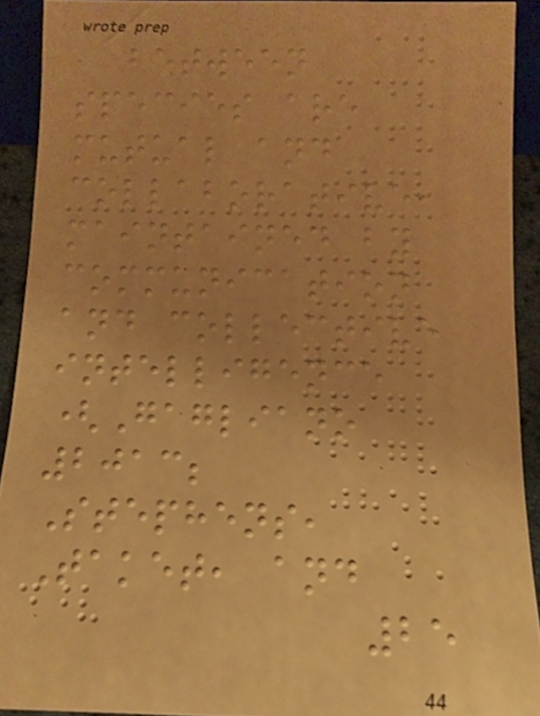between
species are
mutual and
collaborative,
maintained by
communication
and collective
intelligence
(Gagliano
2013;
Stephens,
Taket, and
25
